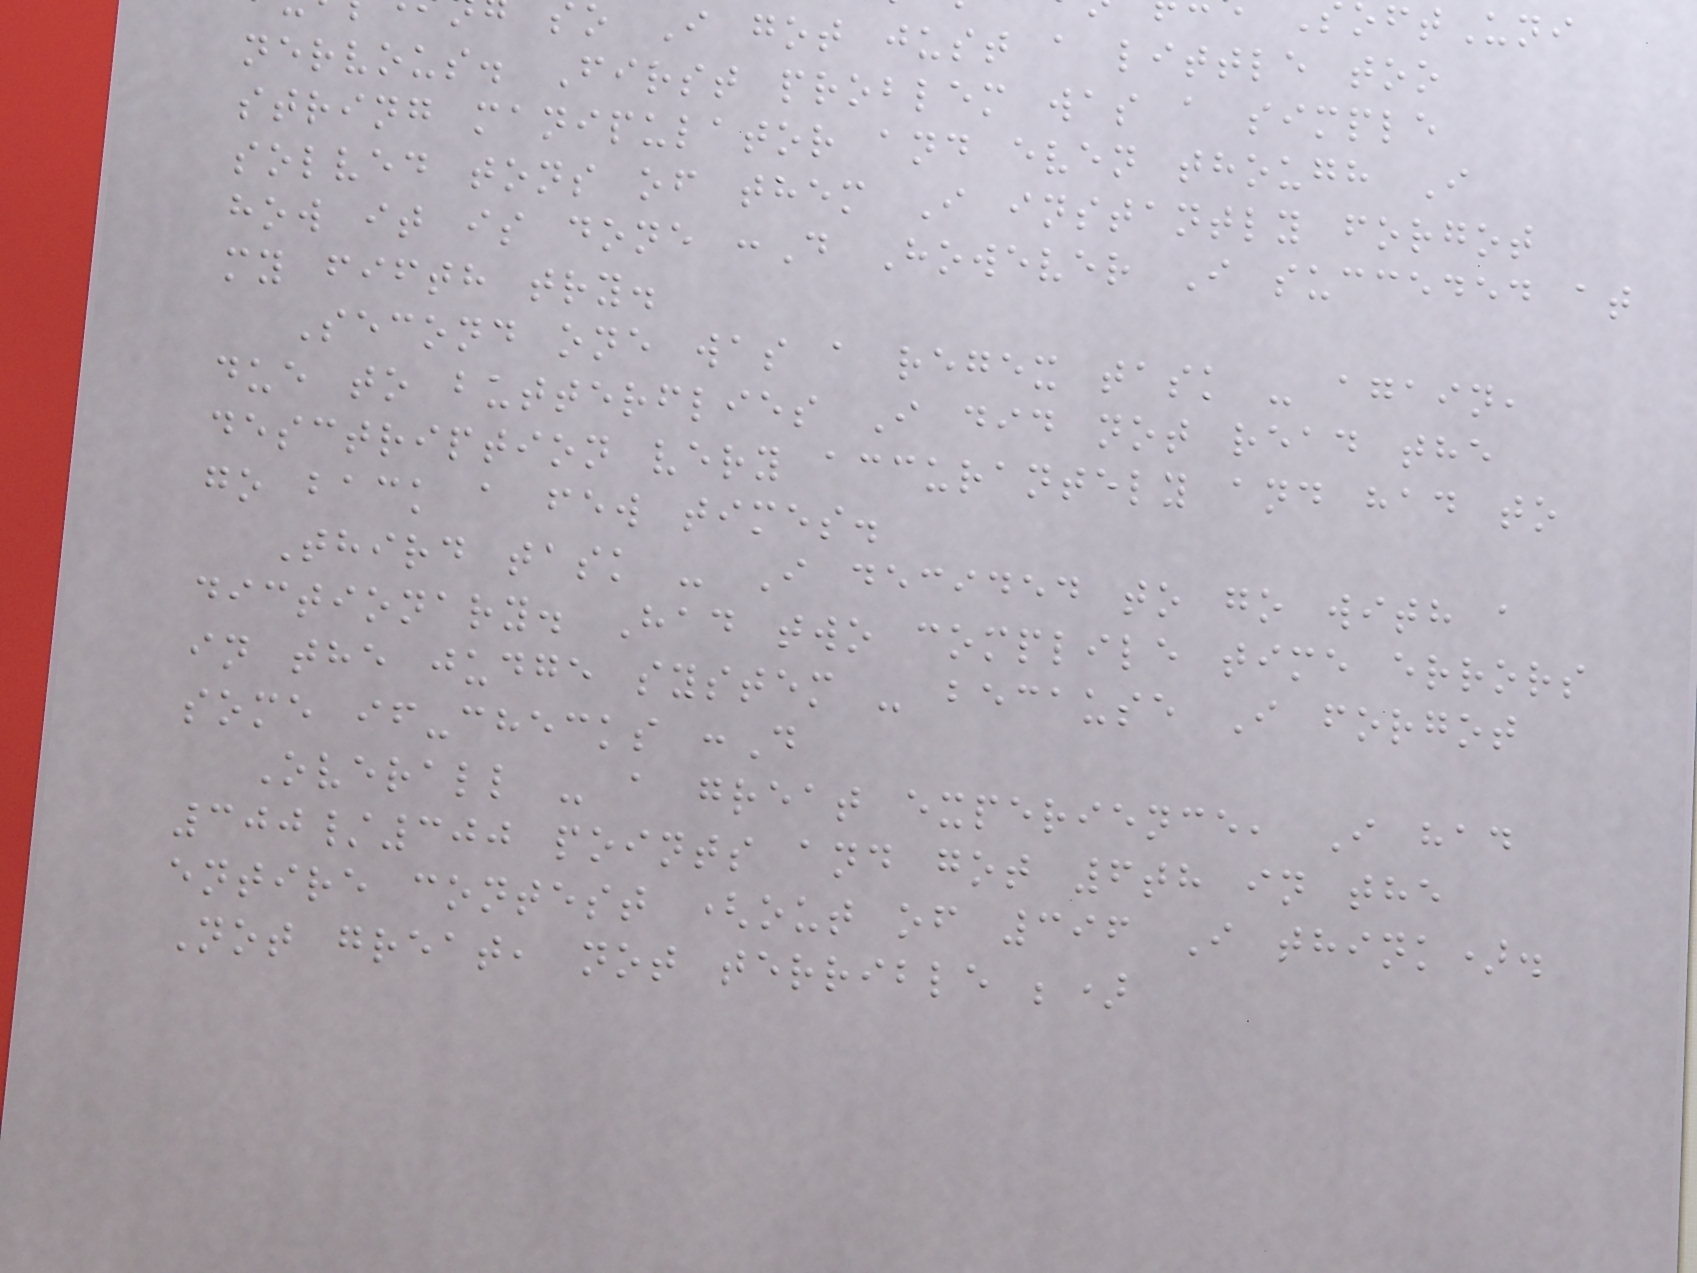o I got just a little too
nervous. First problem was a simple
string manipulator and even though I
solved tons of them I instantly forgot
how it is done :D However I succeded at
my fifth try.
Second one was a regex task - again,
due to butterflies I did not read the
desctription very accurantely and had to
go back a few times.
Third task - I decided to go with a
dictionary. Had two complile time errors
in the judge system - because I forgot
some if-checks :D
Overall - a great experience, I had
300/300 points and got 6th in the
entire contest (out of 396 I think).
Not great, not terrible ;)
